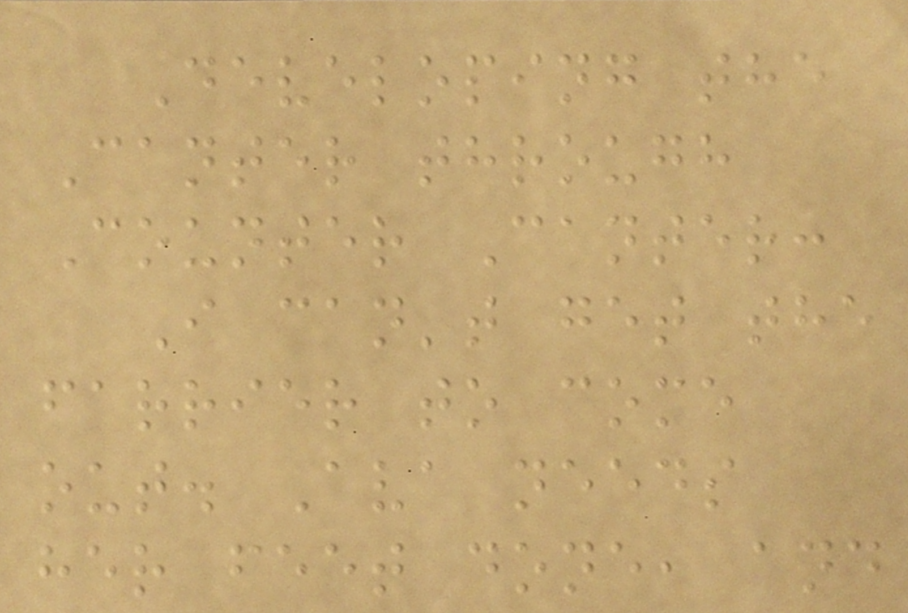Developing the
Canter through
Counter Canter:
I can't get the
farrier to come
out. Ava needs
her feet done, and
